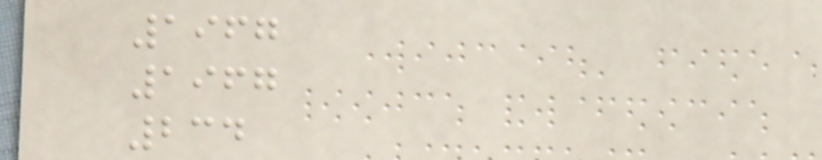1967
1967
234
